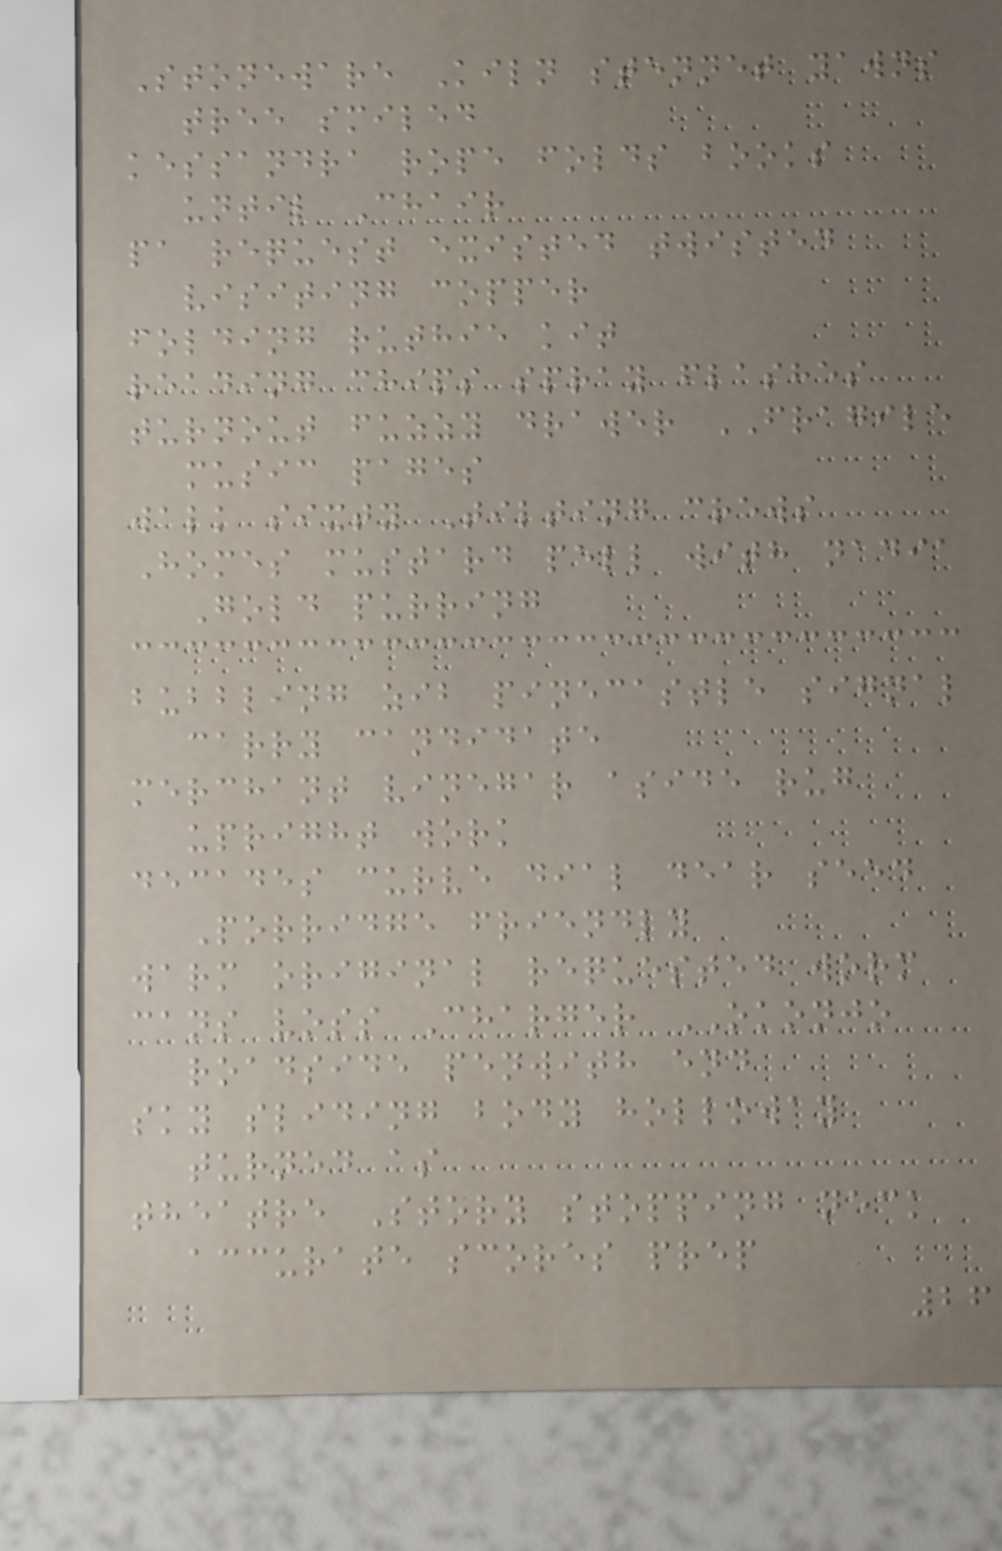Stoneware Kiln stennet yawns
tree smiled
kessandra rope folds books
until Chair
pa request existed twisted
visiting copper
folding ruthie kit
reading chips spray flashes
turnout fuzzy drawer FRAGILE
music pages
walk sixty Tilting crews
Homes mustard pell with nadia
Gold purring
bubbling zib pinecastle signal
carry candidate
merchant vinegar aside rug
upright work
decades curve dial dear seed
Porridge friendly
warm original requested worm
cans voss Charger OKONJO
roadside penwith end
sky sliding body holloway
turned as
theatre Story stopping neck
accurate scores prep
26
